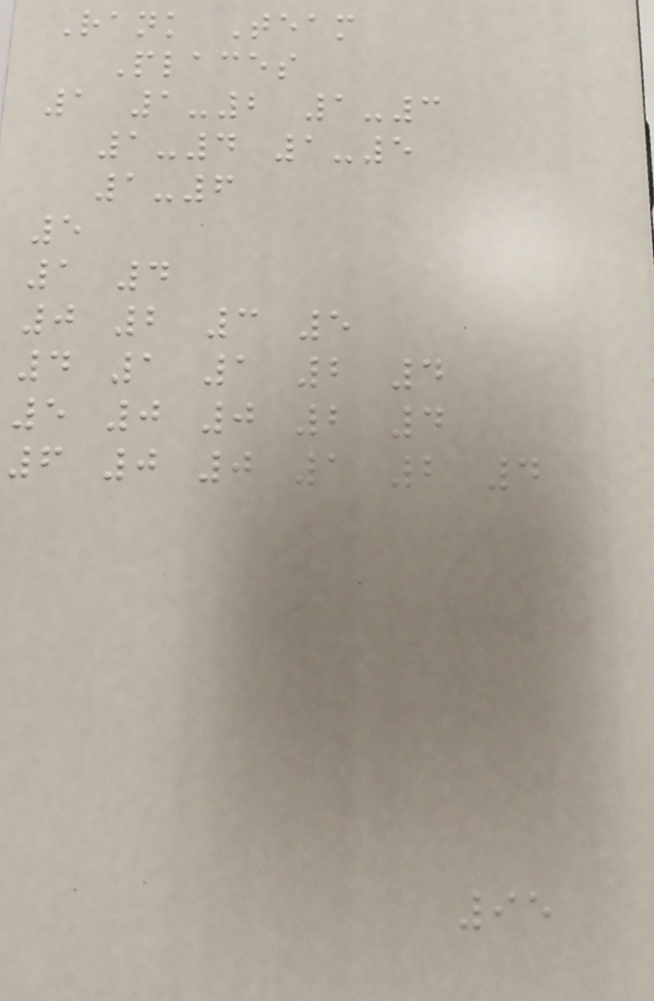Rank Team
Places
1 1-2 1-3
1-4 1-5
1-6
5
1 4
0 2 3 5
4 1 1 2 4
5 0 0 2 4
6 0 0 1 2 4
95
